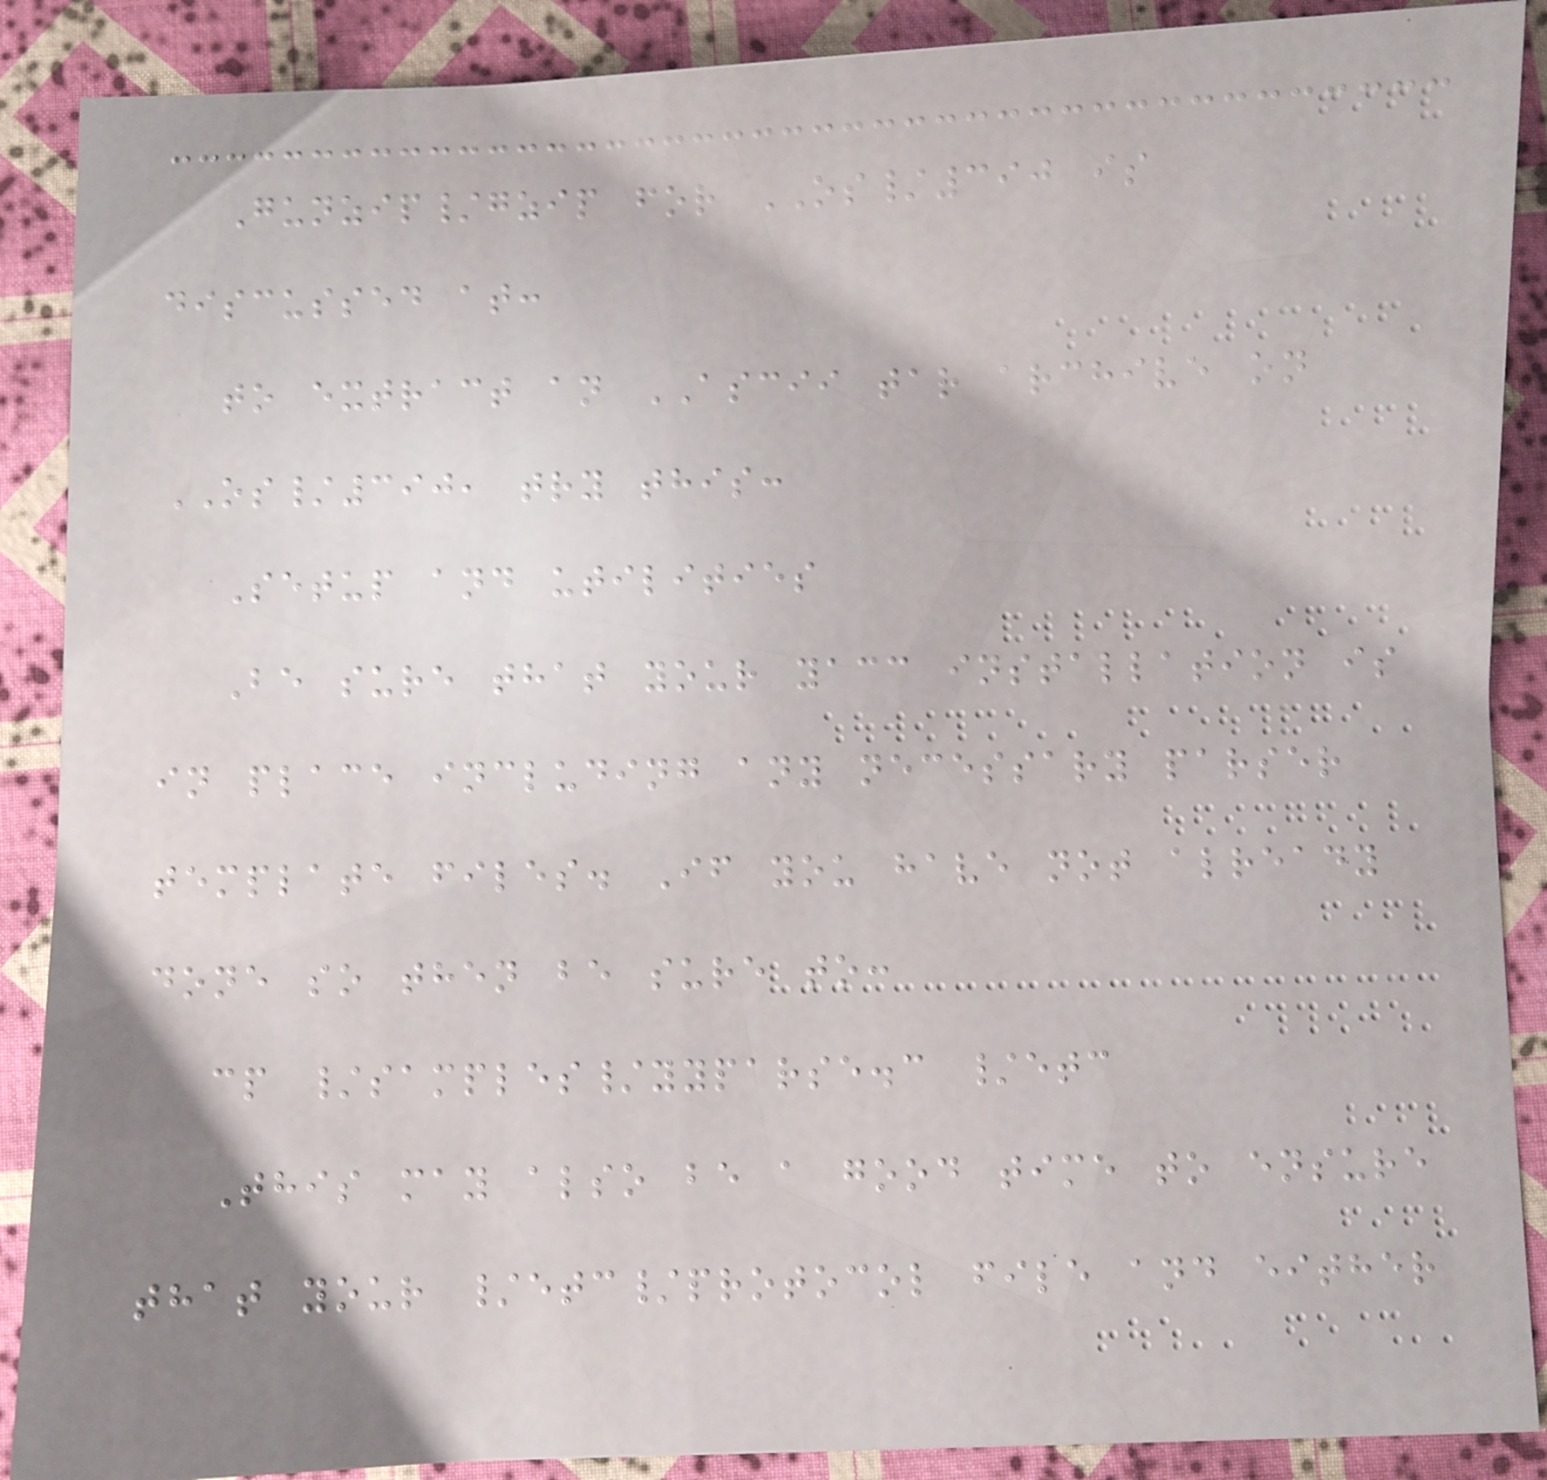Gunzip/gzip for OS/390 is
discussed at:
to extract an ASCII tar archive on
OS/390, try this:
Setup and utilities
Be sure that your yacc installation is
in place including any necessary parser
template files. If you have not already
done so then be sure to:
cp /samples/yyparse.c /etc
This may also be a good time to ensure
that your /etc/protocol file and either
